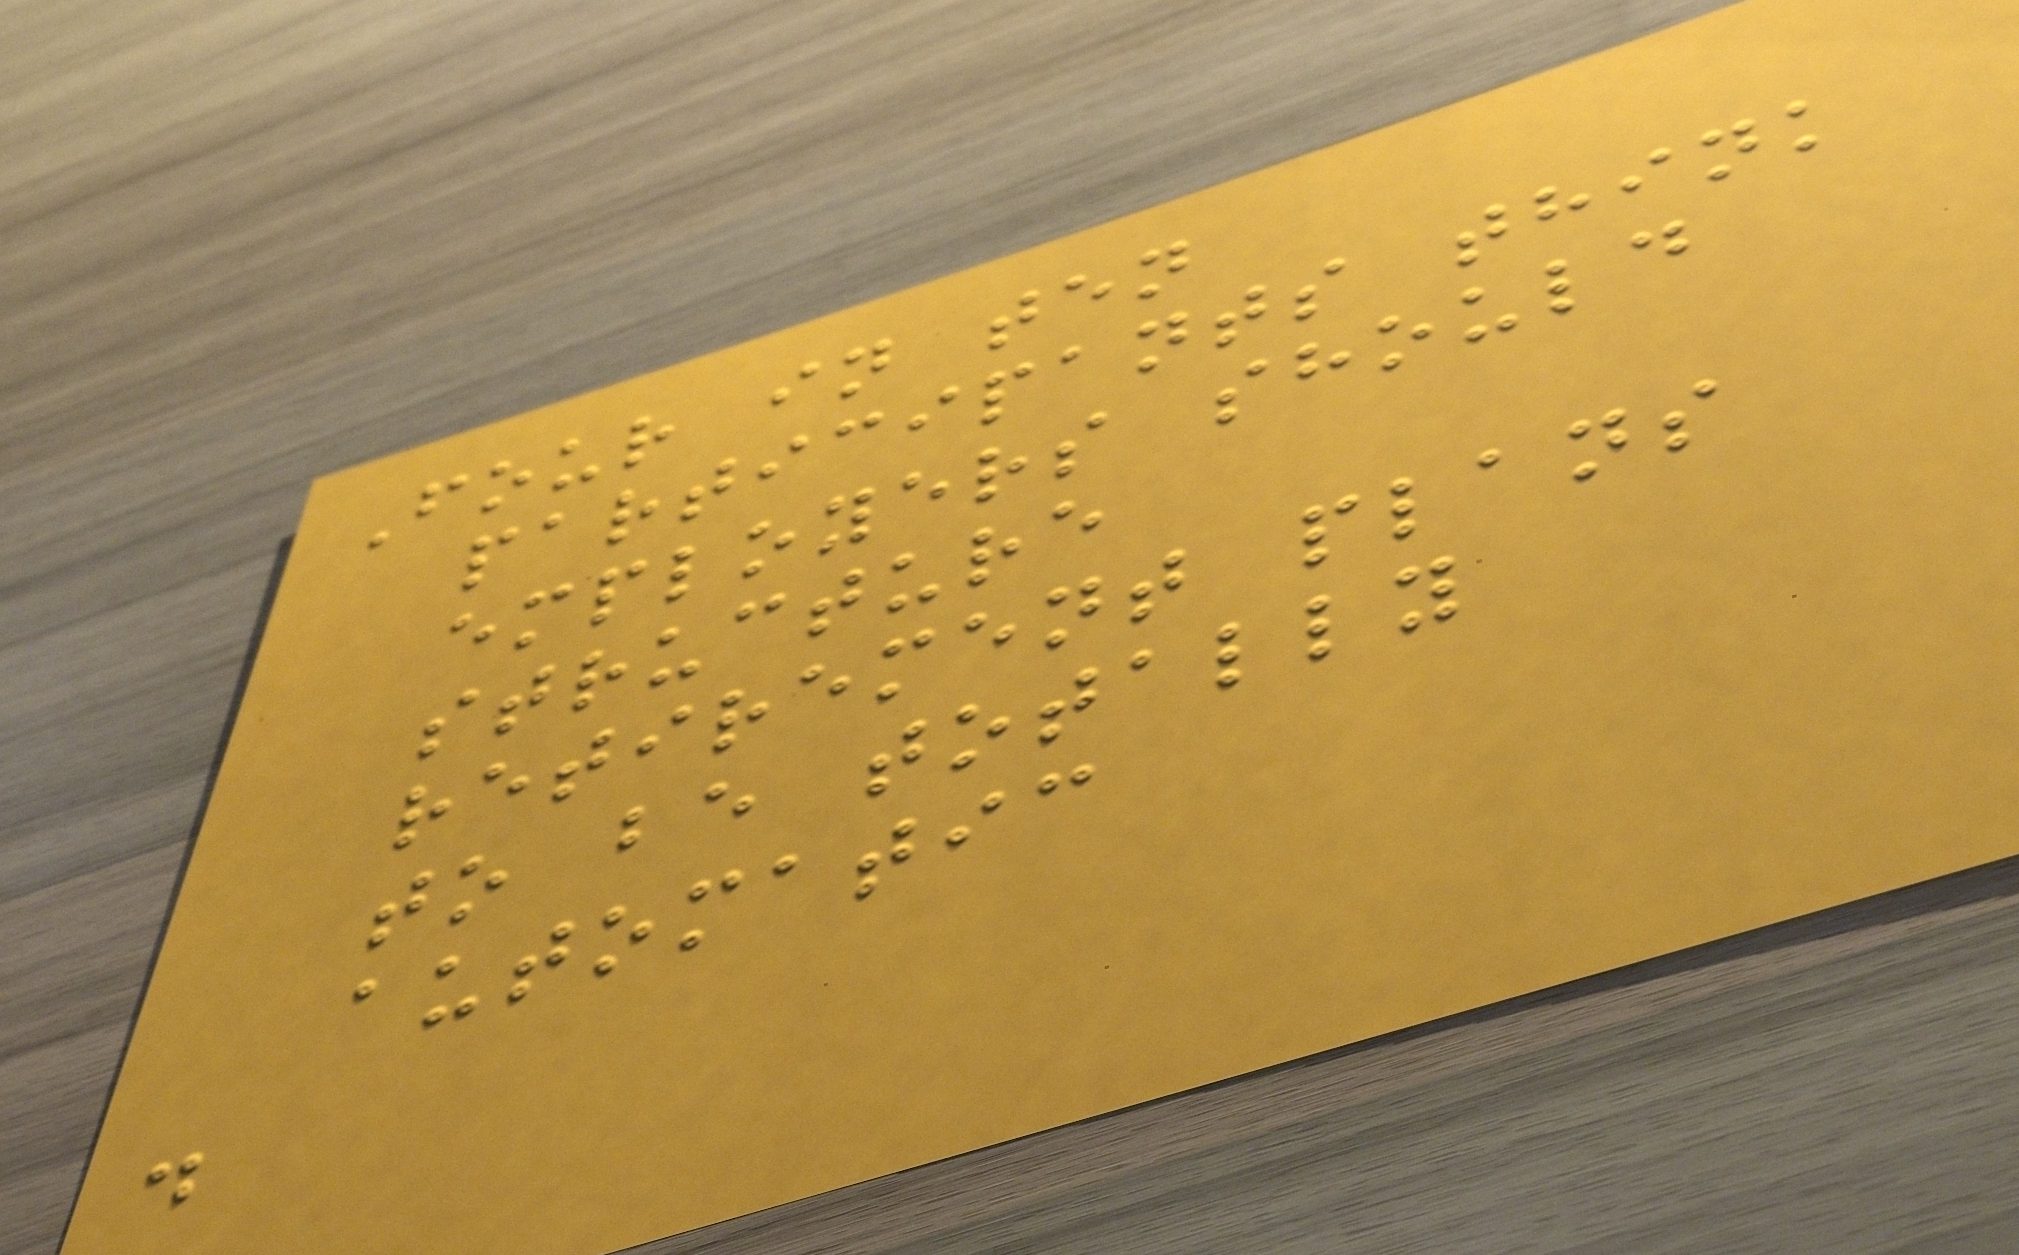Four in ten
participants think
employers should
structure
retirement plans
to be totally
automatic
.
